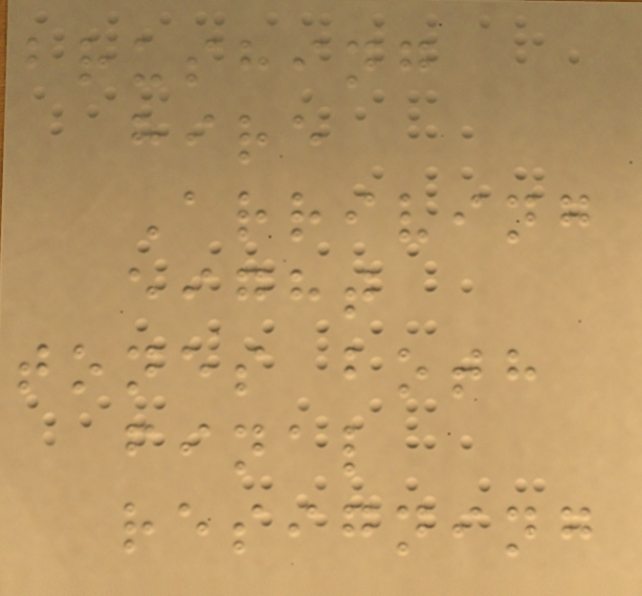brushing
hire
Arriving
eight
tones both
final
resigning
